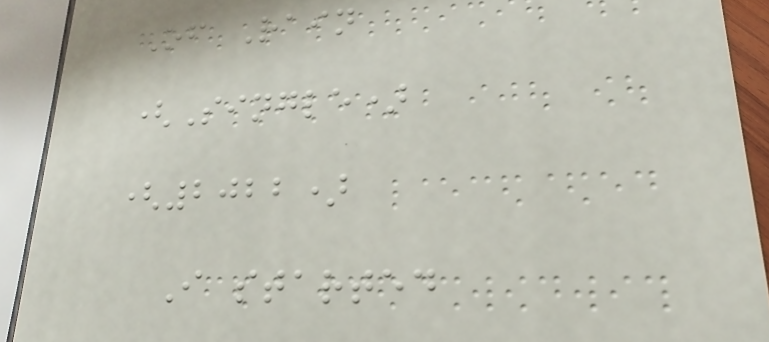Of Rain
(Single)
(2022)
I started
